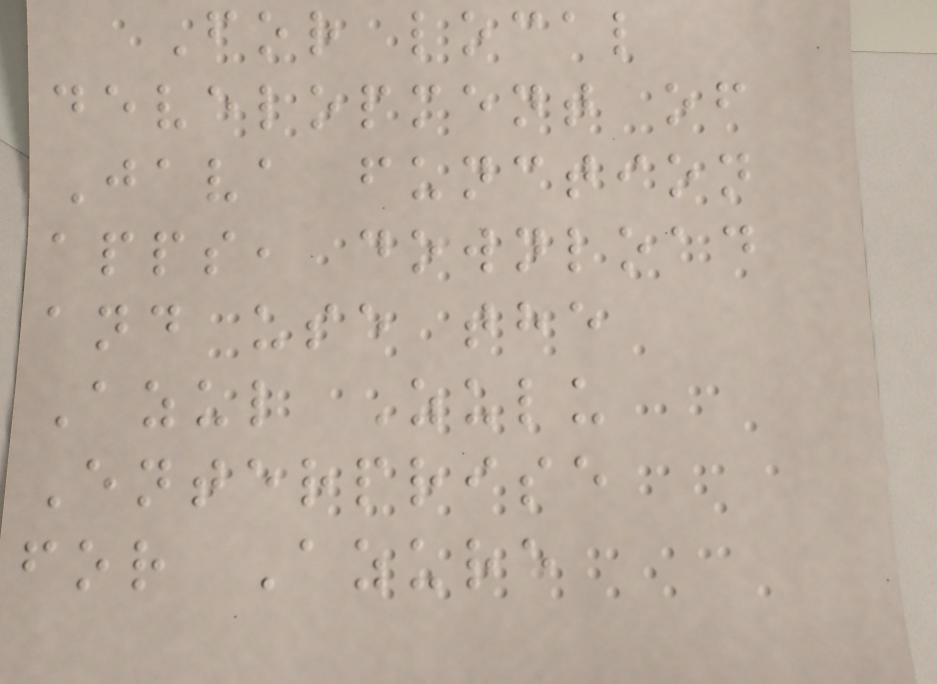For local
development of
Java function
apps, download
and use the
Azul Zulu
Enterprise
for Azure
